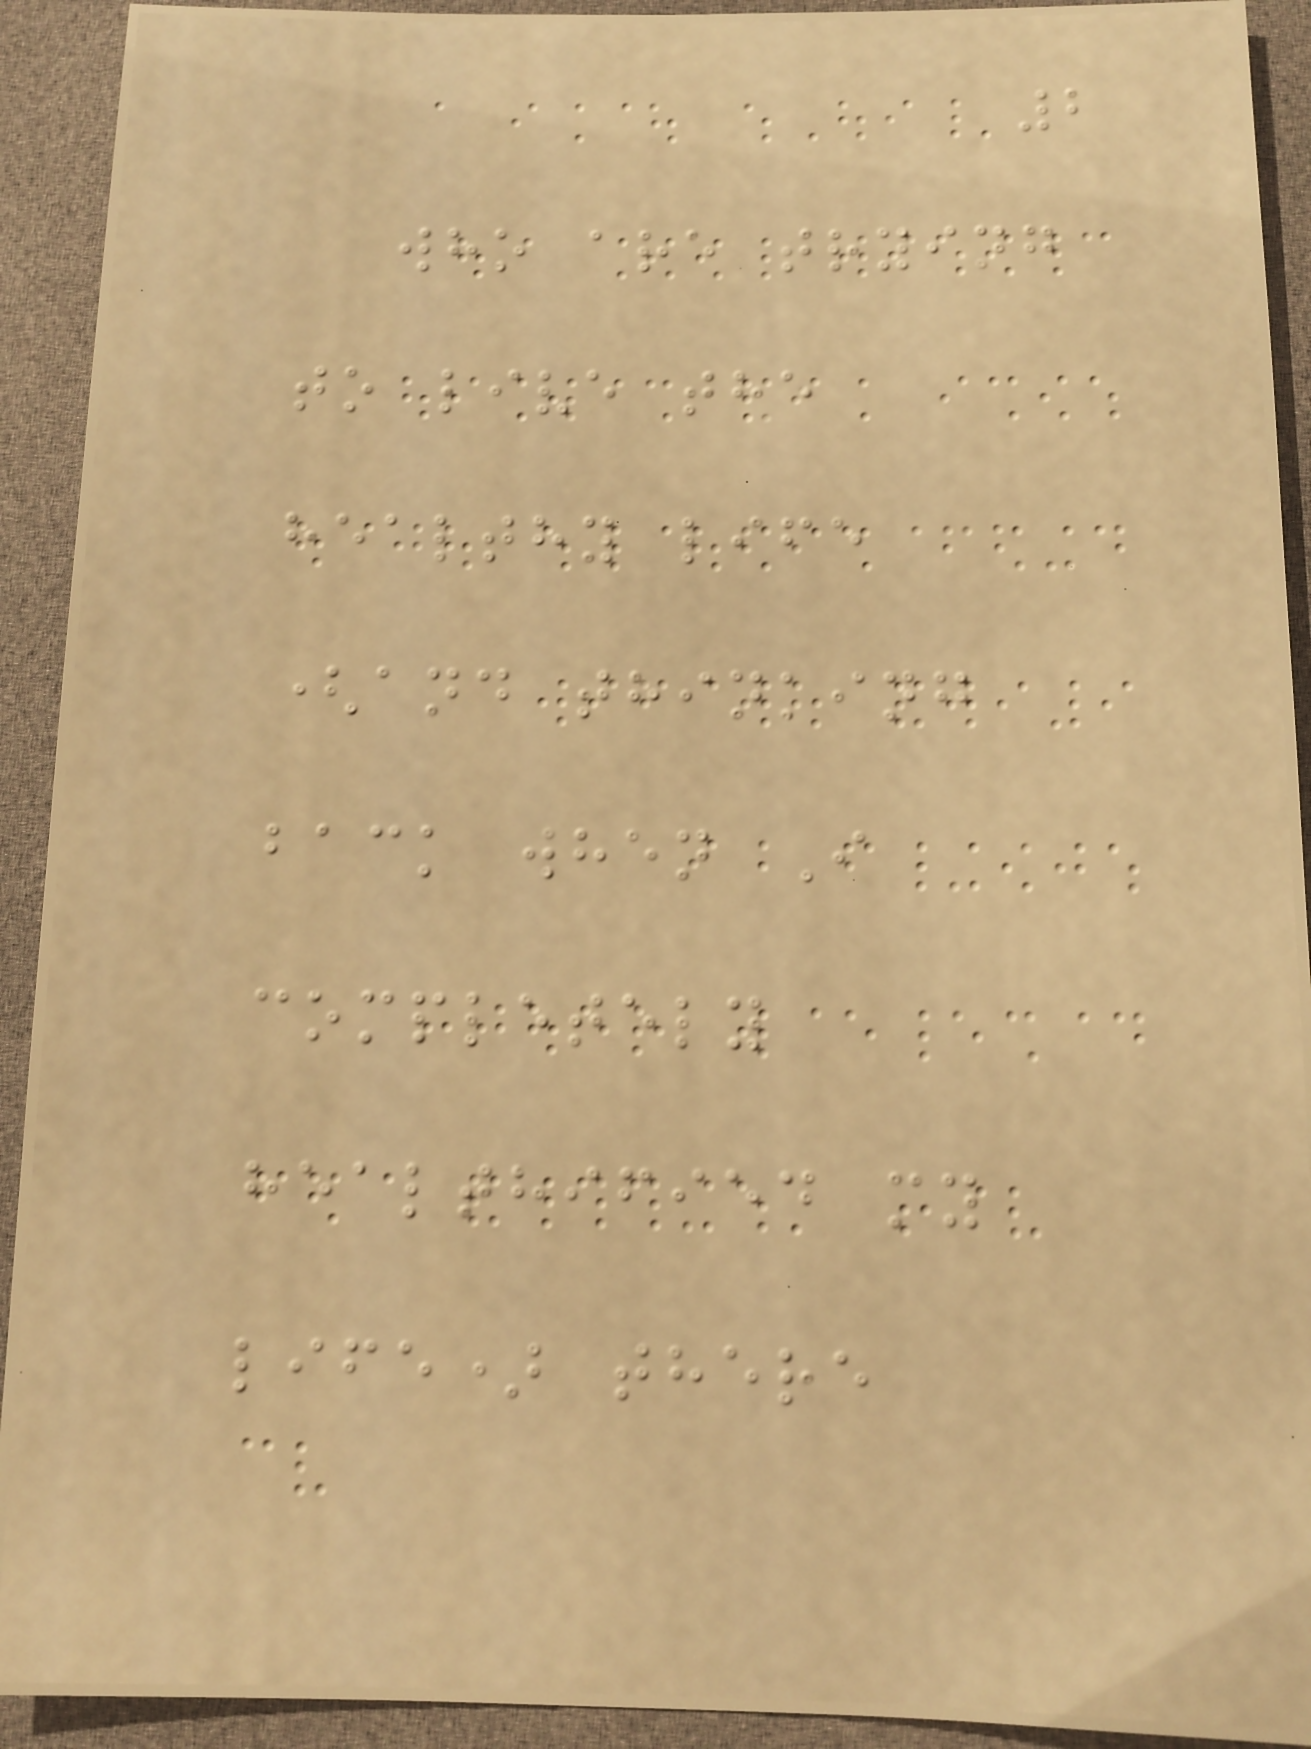2
who are trying
to live the
healthy life
(and thinking
back when I
completely
healthified my
life) there
